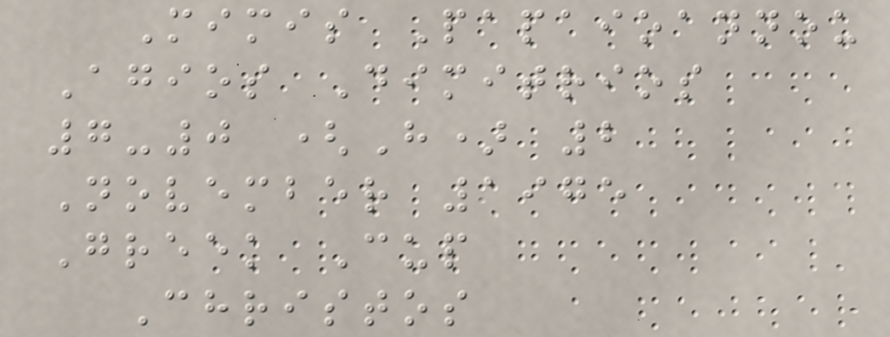Mimis Papaioannou
Agios Dimitrios
7-0 (H) 2
November 1975
Greek Cup
Christos
